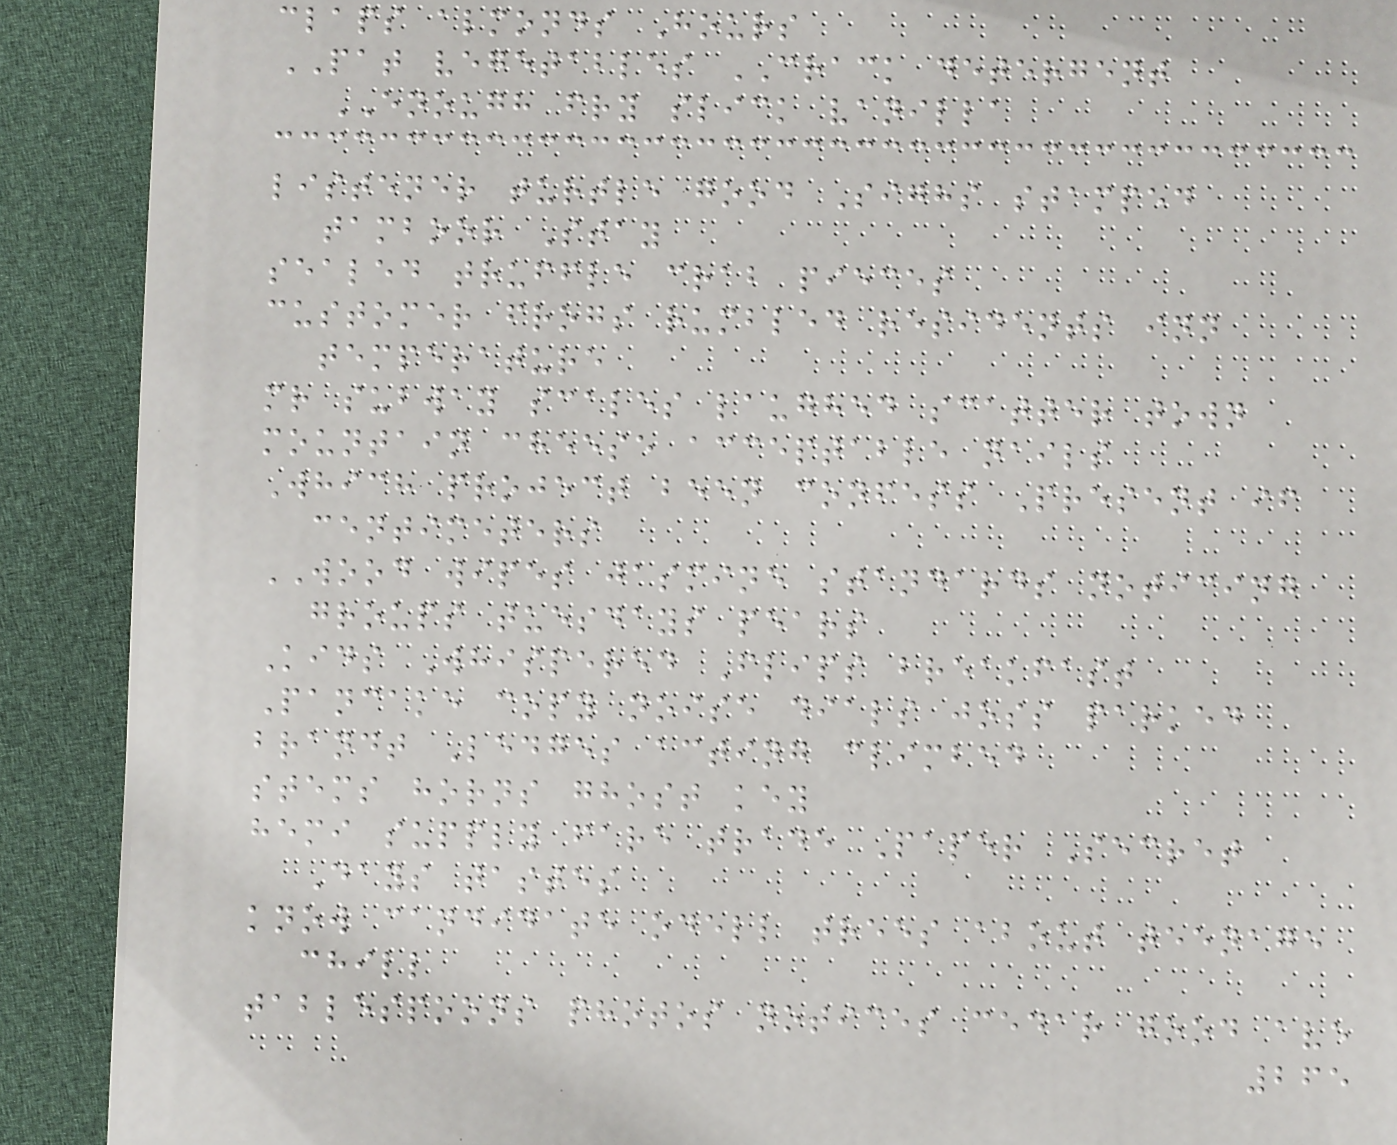claps almonds Hours
PAT vegetables CRACK detergent
ENOUGH fry slick vanilla
listener turtle good Sighs stamped
tamboor Stay
sealed truffle crab pieces
customer frogs rumbled residents inn
temperature
mr subway scales laughed scatter town
mountain cheese acceptable nails
Which project been confess Present if
centimeters
WOOD wipes jasmine standards noticing
groups tuesdays pears
Kids Whispered Flips breakfast
Pancake copy noise dials joss parked
brandt Ledges acting climbed
stems horns ghost key
hemi supply fare trade Paper Secret
Days tastes
know candidate odell trees about teenage
chill
tablespoons photos notices cedar good ave
265
